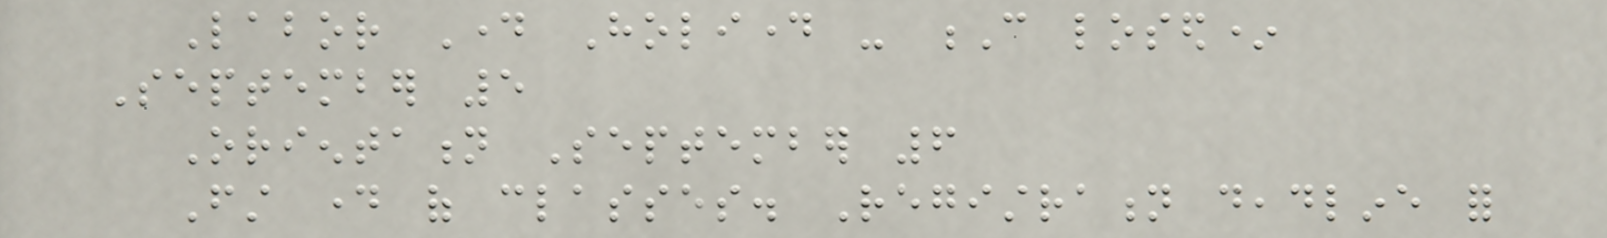Labor Day Holiday - C losed*
September 5
Orientation September 6
First day of classes. Registration deadline for
